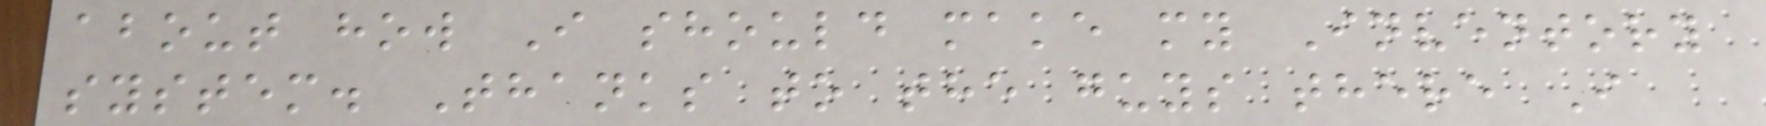about how I should make my Inventory
system. Thanks to the guys there I
